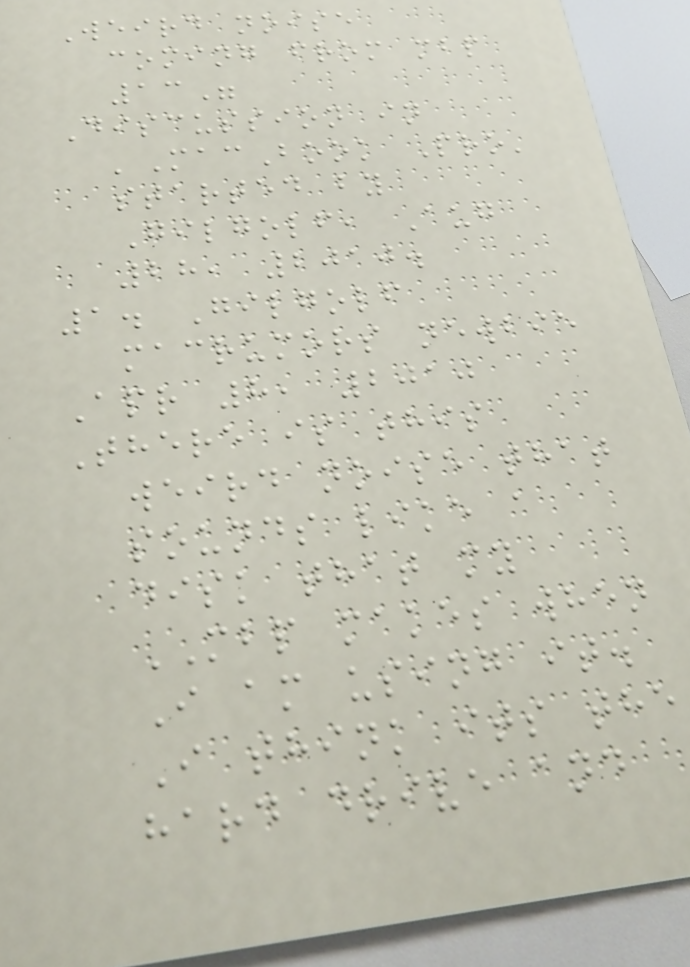Weird noise
coming from mbp
13"
Discussion in
'MacBook Pro'
started by
Gilgolf, Aug
28, 2010.
1. Gilgolf
macrumors newbie
Apr 8, 2010
There is this
weird noise that
sounds like a
disk that my
MBP makes when
I am using it.
I think its the
hard drive and
